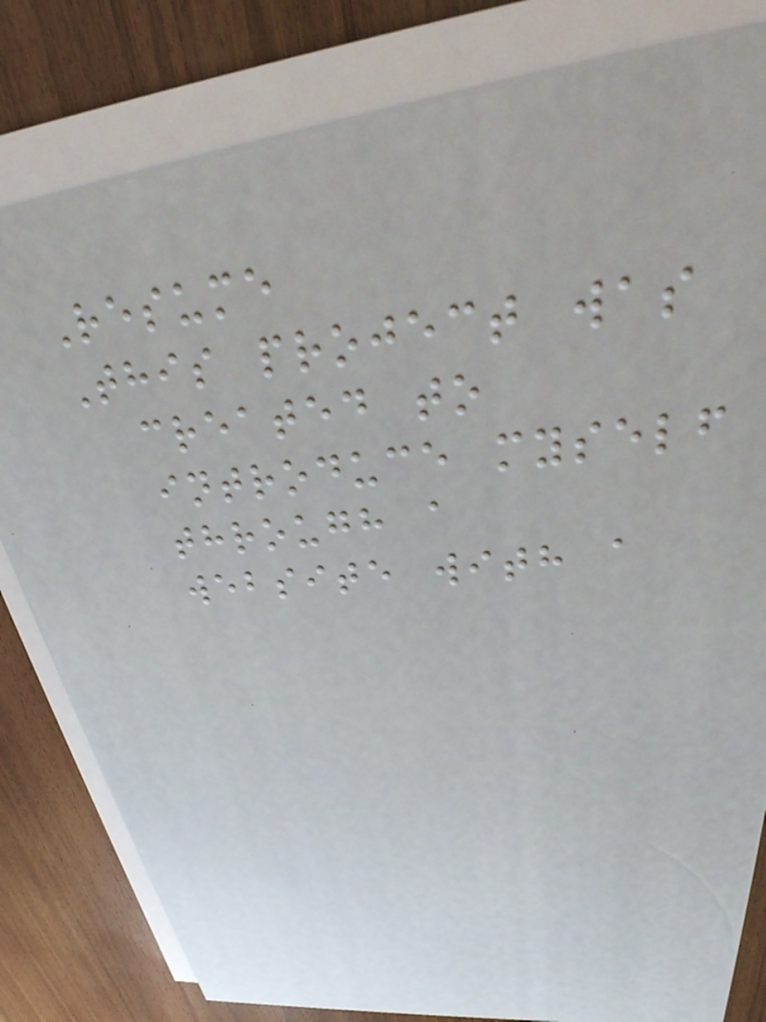Resume
This project was
created to
introduce myself
through a
website with a
